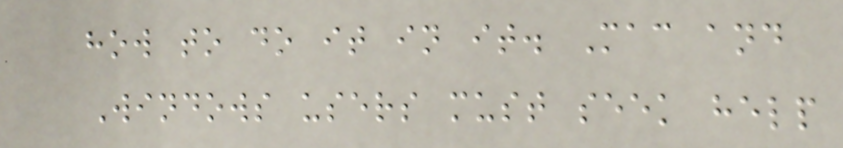how to do it in it. Mac and
Windows users must seek help
